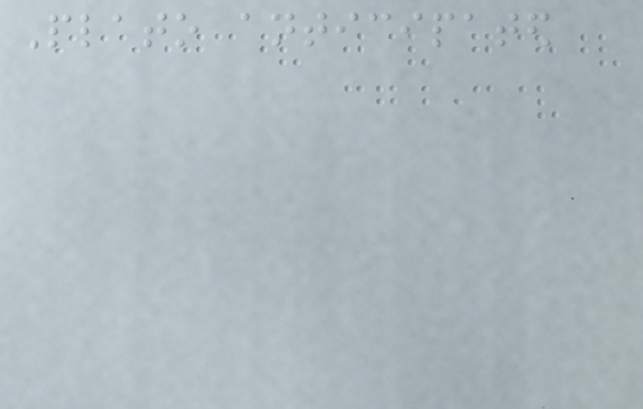Plato anticipated
